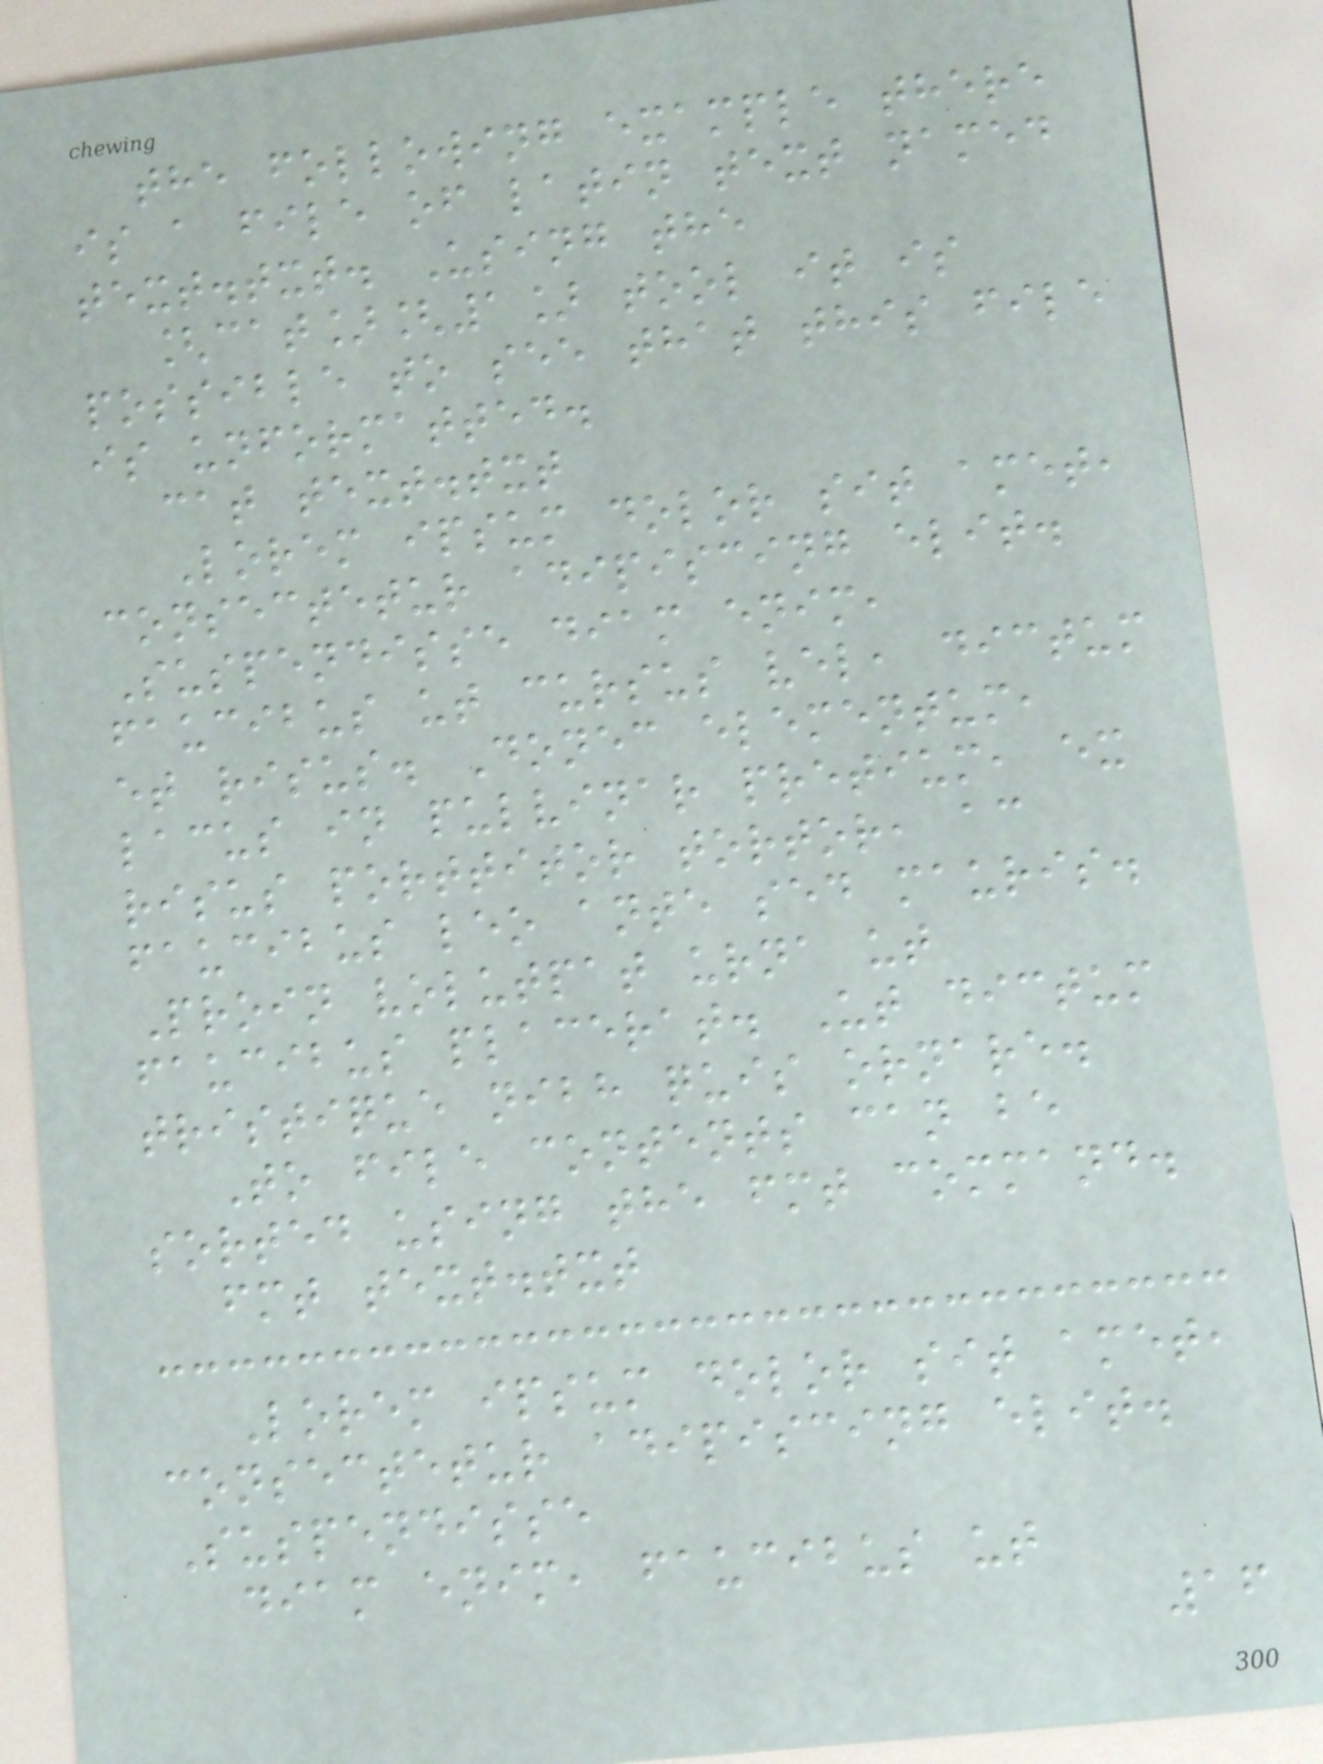the following example there
is a file of latin text named
text.txt. Using the
[cat][1] tool it is
possible to see that this file
is unformatted.
cat text.txt
Lorem ipsum dolor sit amet,
consectetur adipiscing elit.
Suspendisse diam enim,
faucibus ut cursus vel, dictum
et risus. Donec elementum,
lacus in pulvinar pretium, ex
risus porttitor tortor, ac
faucibus leo ante sed mauris.
Proin volutpat urna ut
faucibus placerat. Ut dictum
tristique nibh quis ornare.
To file contents can be
sorted using the fmt command.
fmt text.txt
Lorem ipsum dolor sit amet,
consectetur adipiscing elit.
Suspendisse
diam enim, faucibus ut
16
